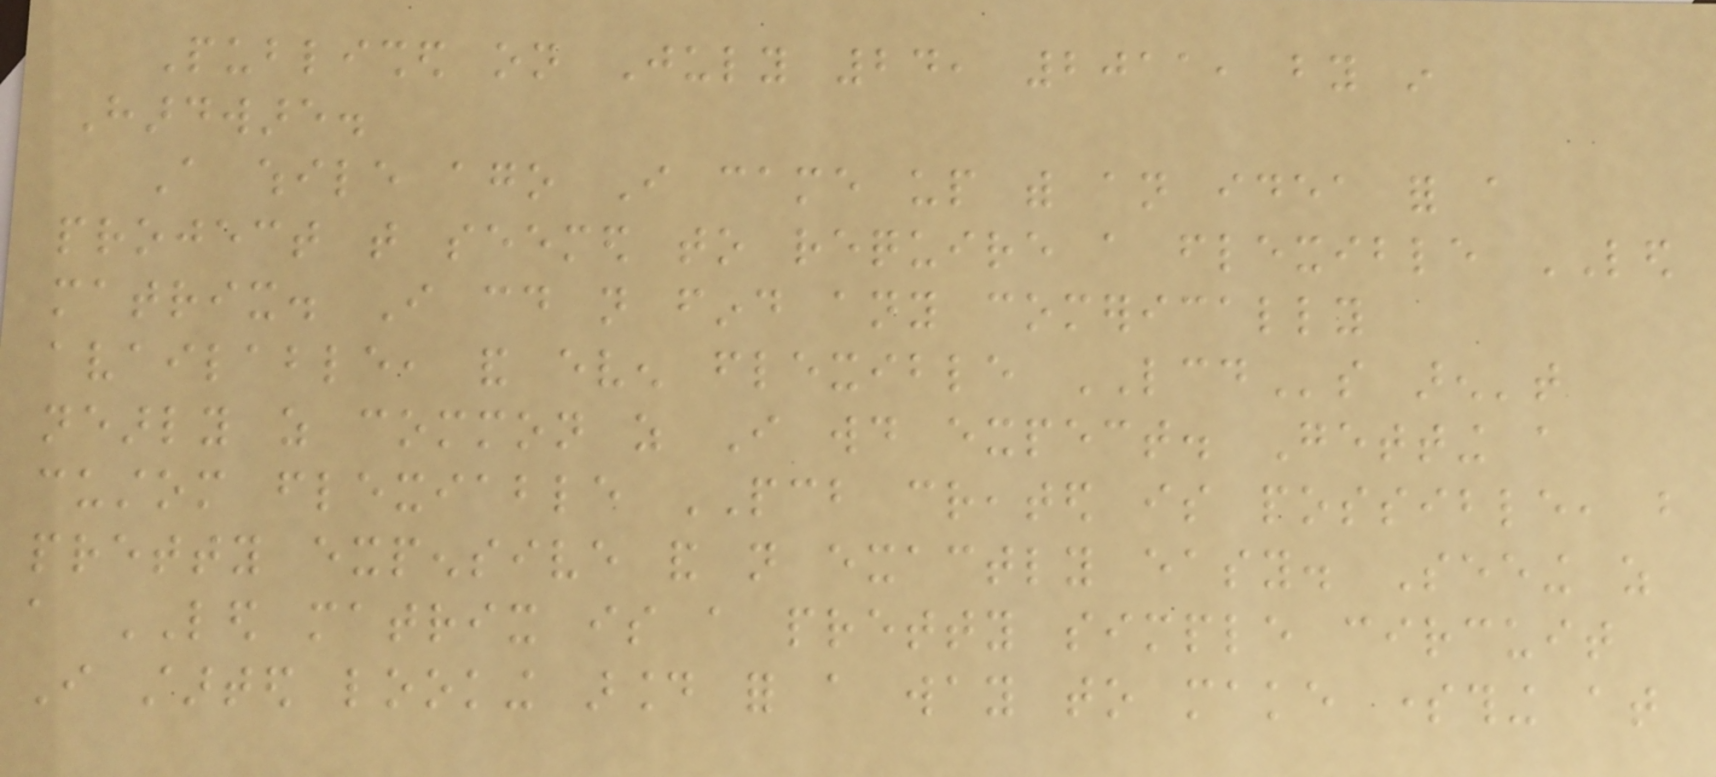Published on July 24, 2011, by in
Hardware.
A while ago I came up with an idea for a
project that seemed to require a flexible LED
matrix. I could not find any comerically
available, and even flexible LCDs aren't
nearly as common as I would expect. Getting a
custom flexiable PCB created is possible, but
pretty expensive and not exactly easy. Seeing as
a LED matrix is a pretty simple circuit
I started looking around for a way to make something at
